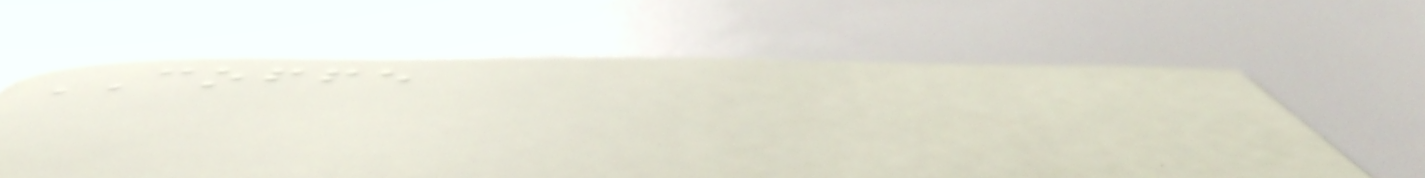COFFE
